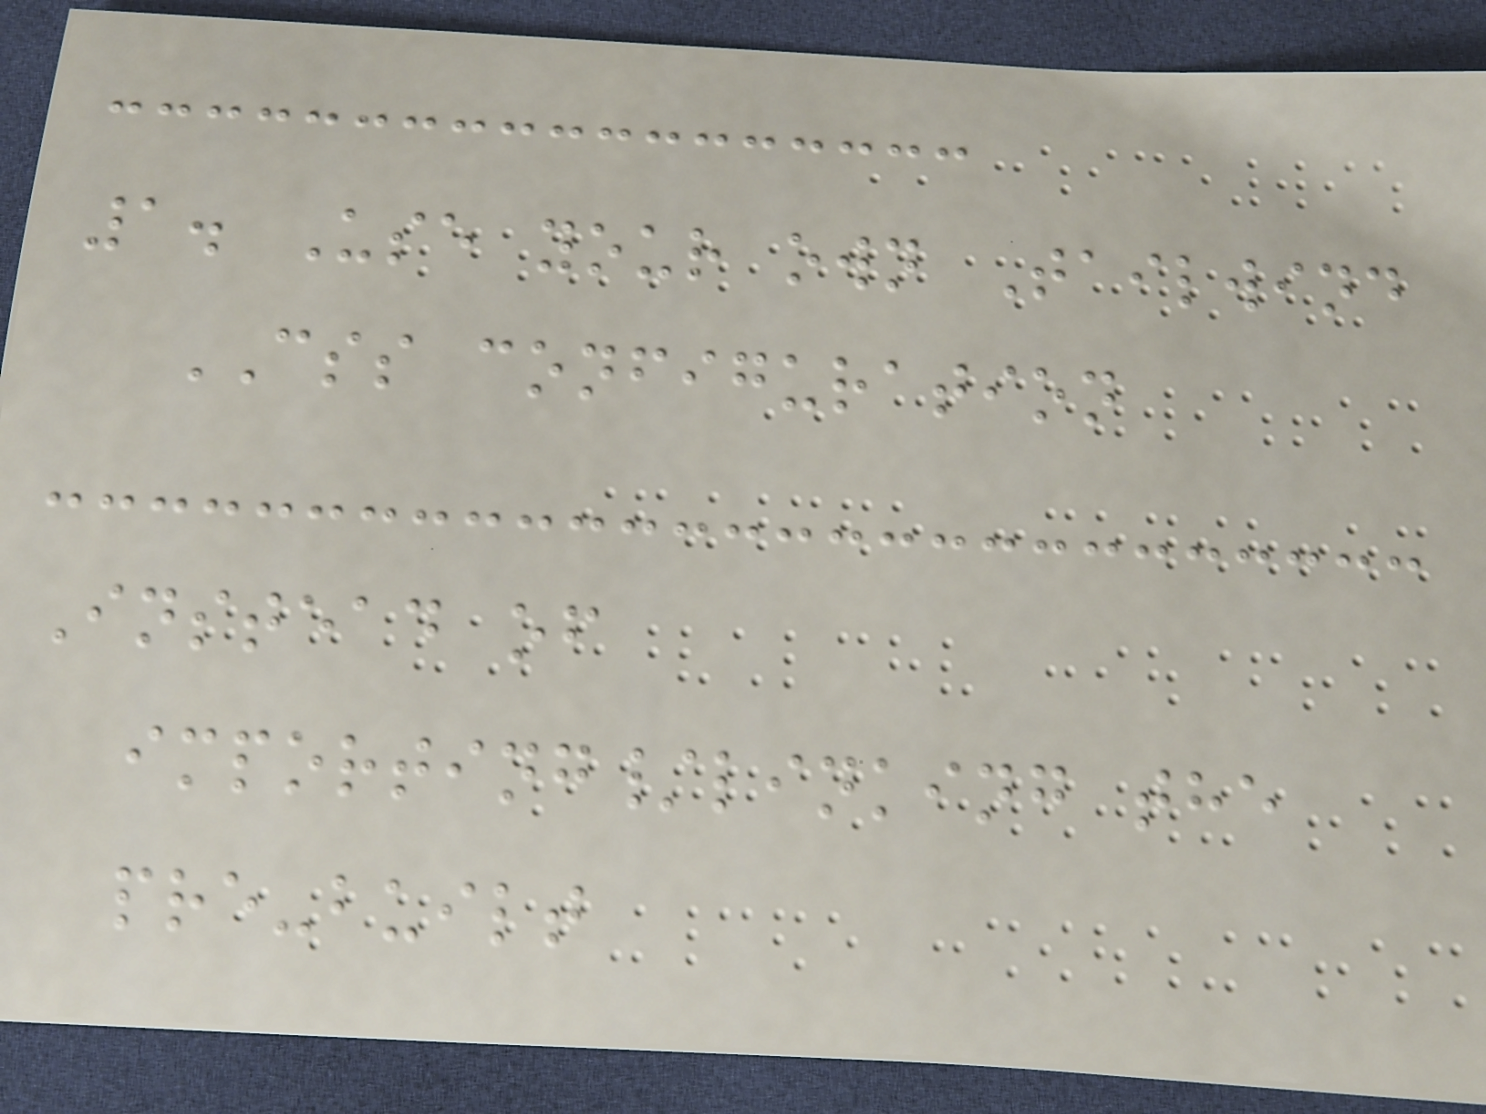1. Use your own Tailwind
CSS configuration
Instead of
importing/linking the
pre-built
